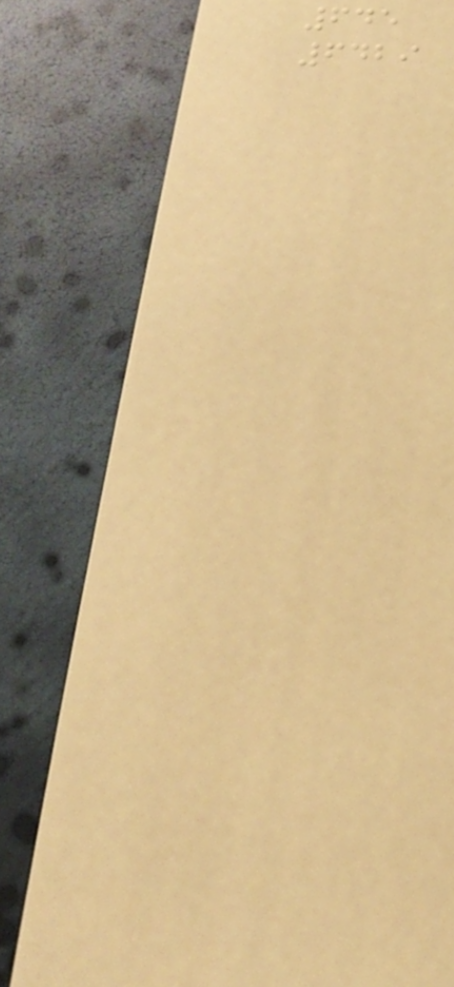645
6429
